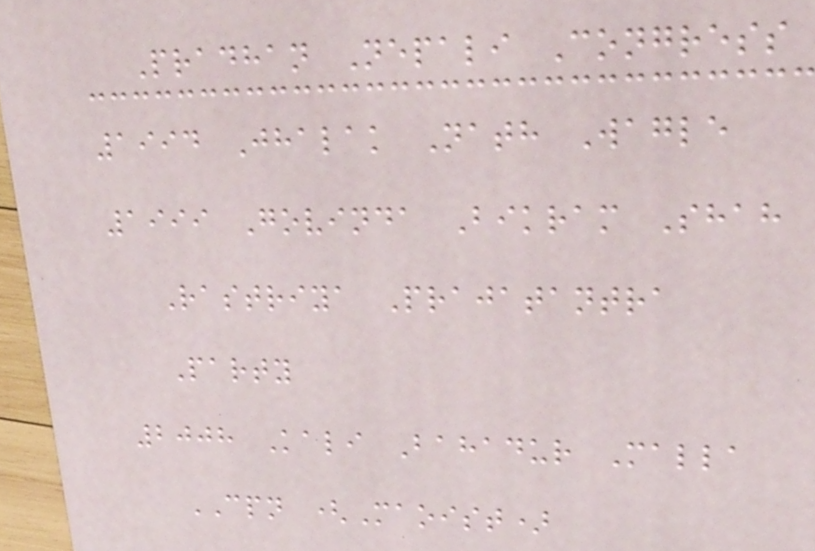Pradhan Nepali Congress
1994 Jhalak Nath Wagle
1999 Govinda Bikram Shah
Rastriya Prajatantra
Party
2008 Kali Bahadur Malla
CPN (Maoist)
